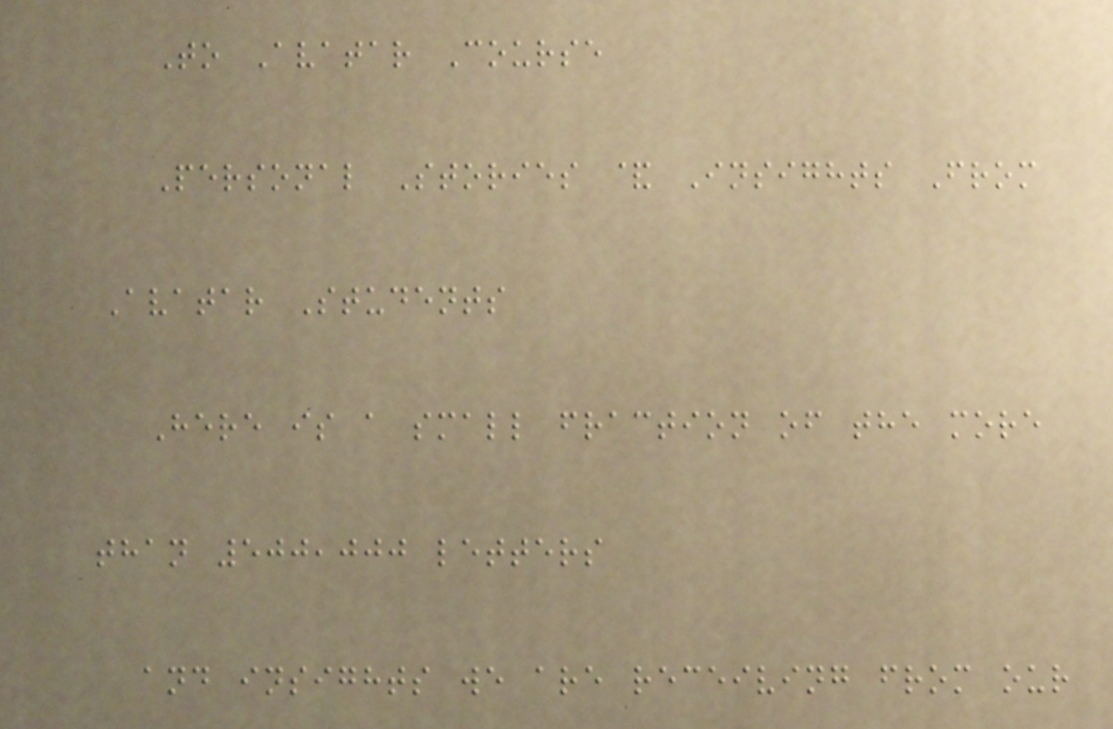To Avatar Course
Personal Stories & Insights From
Avatar Students
Here is a small fraction of the more
than 500,000 letters
and insights we are receiving from our
